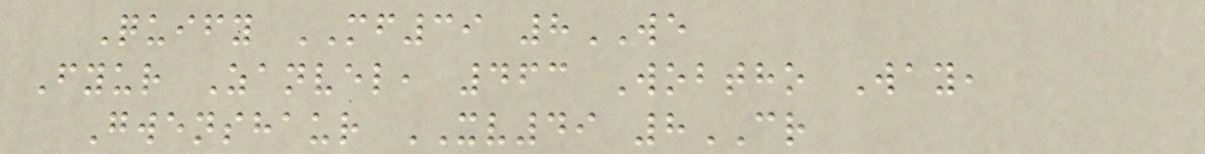Quify MF39 8WE
Fyur Zanvel, 463 Wobtho Way,
Gwenshaur XV49 8CR
